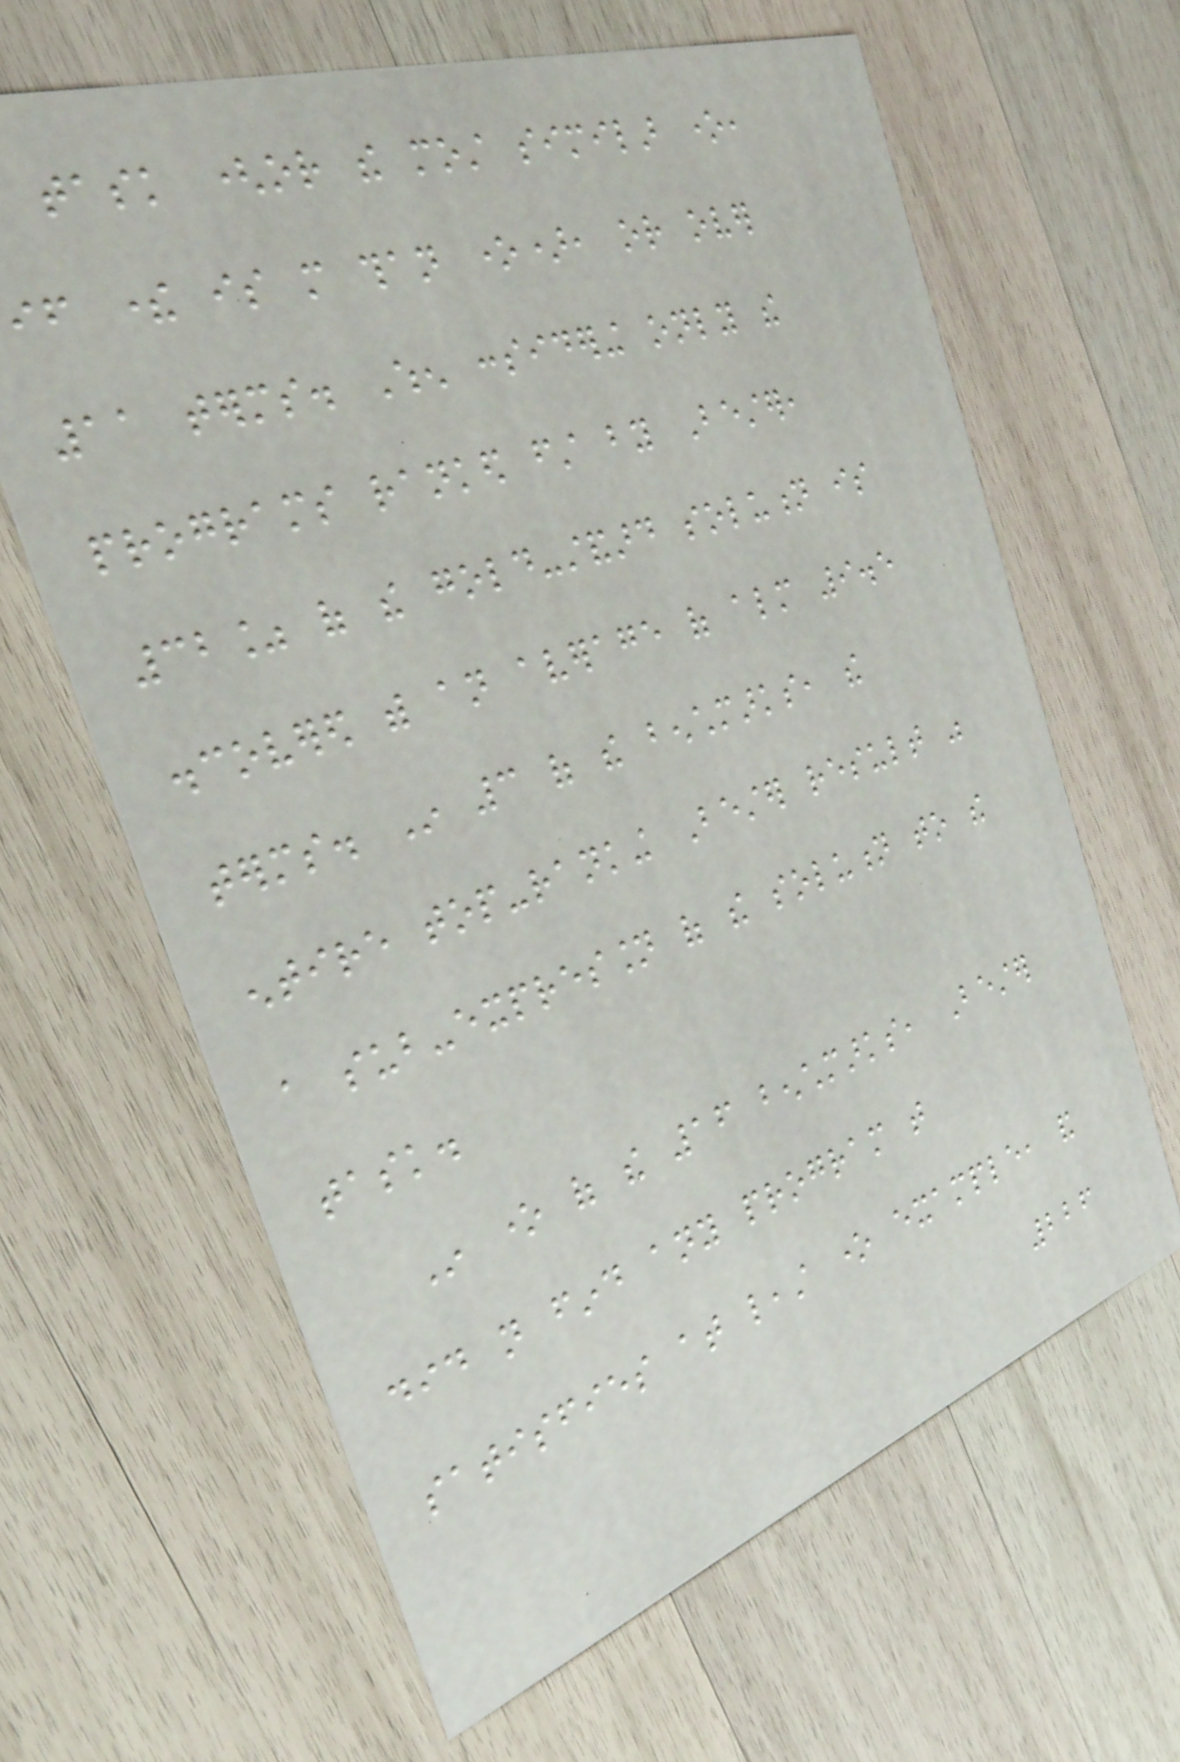task (or the most similar one,
if there is more than one), or over
11 terms. When considering only the
programs ranked first by Bester,
32% of the gold-standard solution is
discovered with an average of almost 9.5
terms. In 3 of the benchmarks, the
entire top-ranking Bester result was
a sub-expression of the solution to the
task.
In one of the 16 benchmarks, Bester
did not find any program that
satisfies at least one example, and
226
